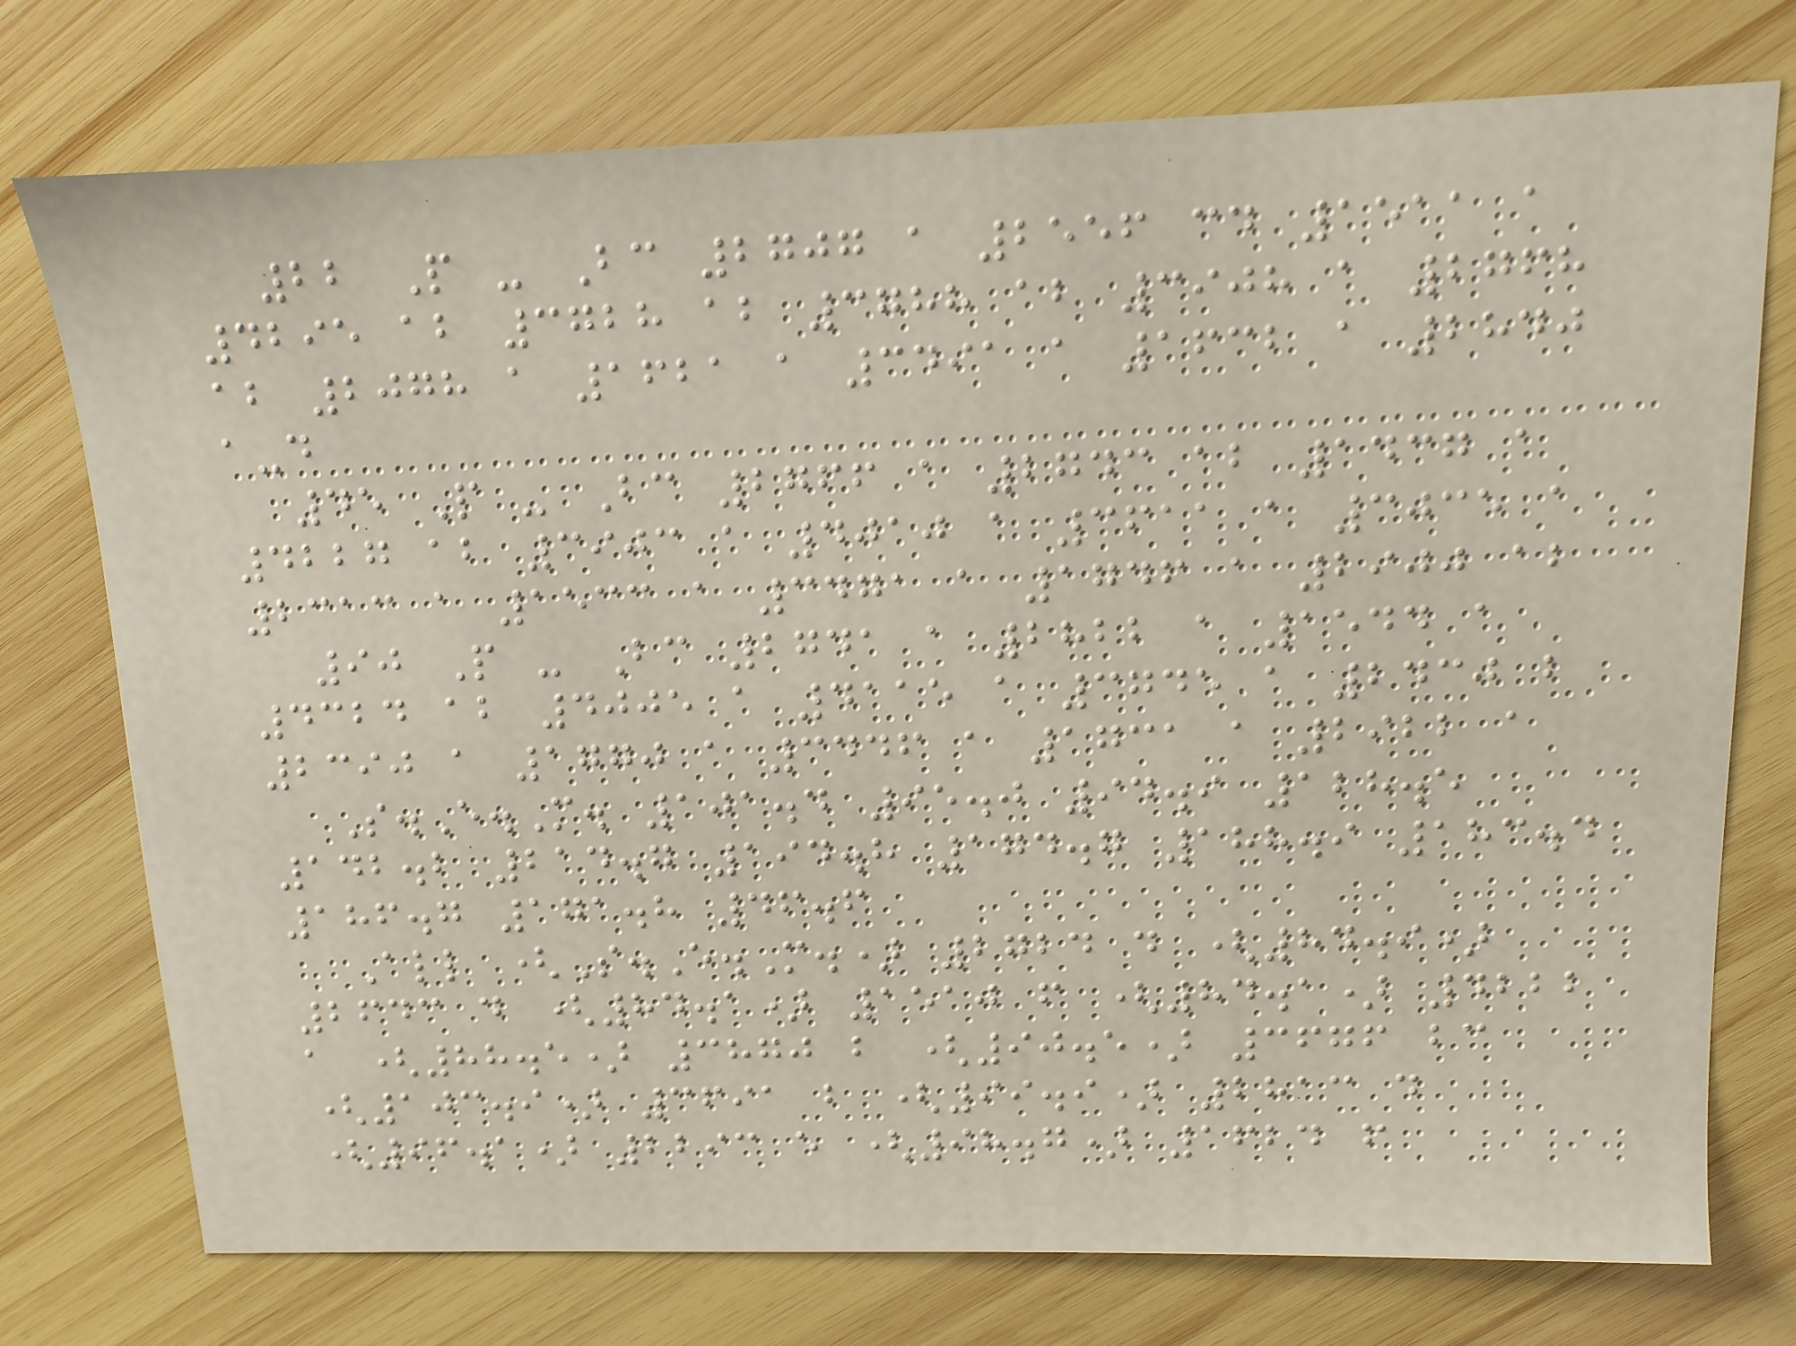22 P - Bc 2707 a 2556 cd 1511 a
4295 ab 3728 ab 3788 ab 3908 a 2768
ab 2078 a 1621 a 3491 a 1632 a 2840
a-d
45 P - Bc 2766 a 2743 ab 1437 a
4227 ab 3903 a 4010 a 3611 a 3035 a
2313 a 1533 a 3471 a 1746 a 2900 ab
90 P - Bc 2741 a 2822 a 1544 a
4324 ab 4005 a 4115 a 3745 a 2430 b
2390 a 1770 a 3446 a 1731 a 2922 a
S.E.M. 101.4 95.0 94.9 128.5
142.2 214.7 194.8 174.7 188.9 183.4
186.7 171.8 46.6
All (S.E.M.) 2724 d (84.9)
2643 d (84.1) 1510 f (84.1) 4222
a (88.5) 3870 b (90.5) 3676 bc
(103.9) 3691 b (99.9) 2813 d
(96.1) 2293 e (98.7) 1624 f
